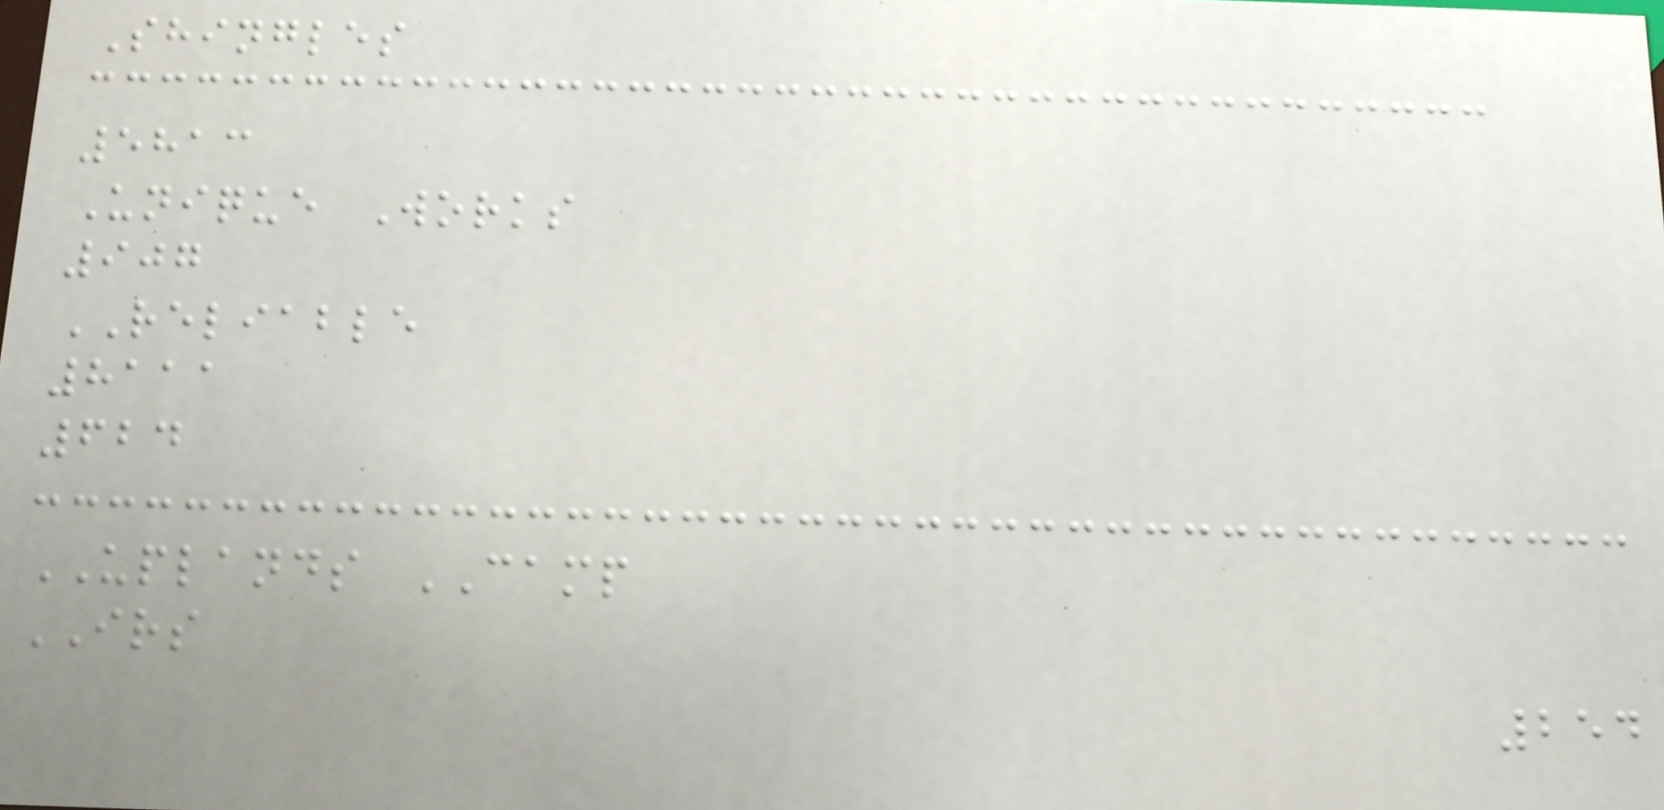Shingles
5813
Unique Works
907
RELIABLE
8111
624
UPLANDS CAMP
IRS
254
